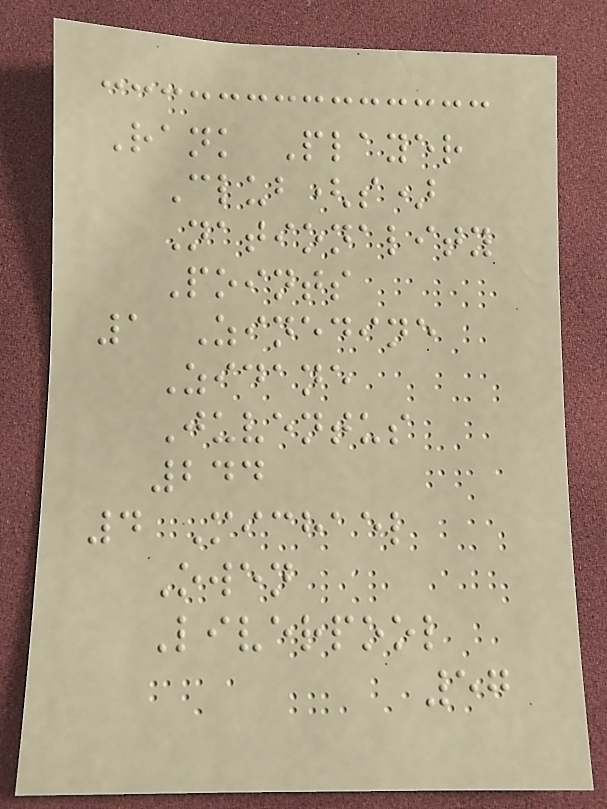Rank Player
Club(s)
Nationality
Points
1 Zinedine
Zidane
Juventus
244
4 Michael
Owen
Liverpool
57
